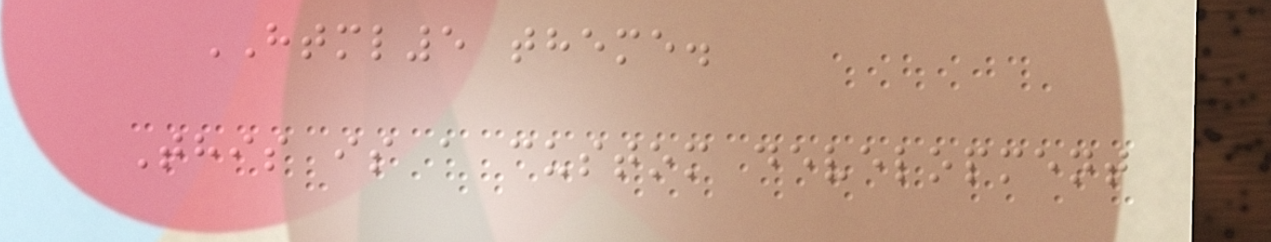HTML5 theme.
This is a custom development
